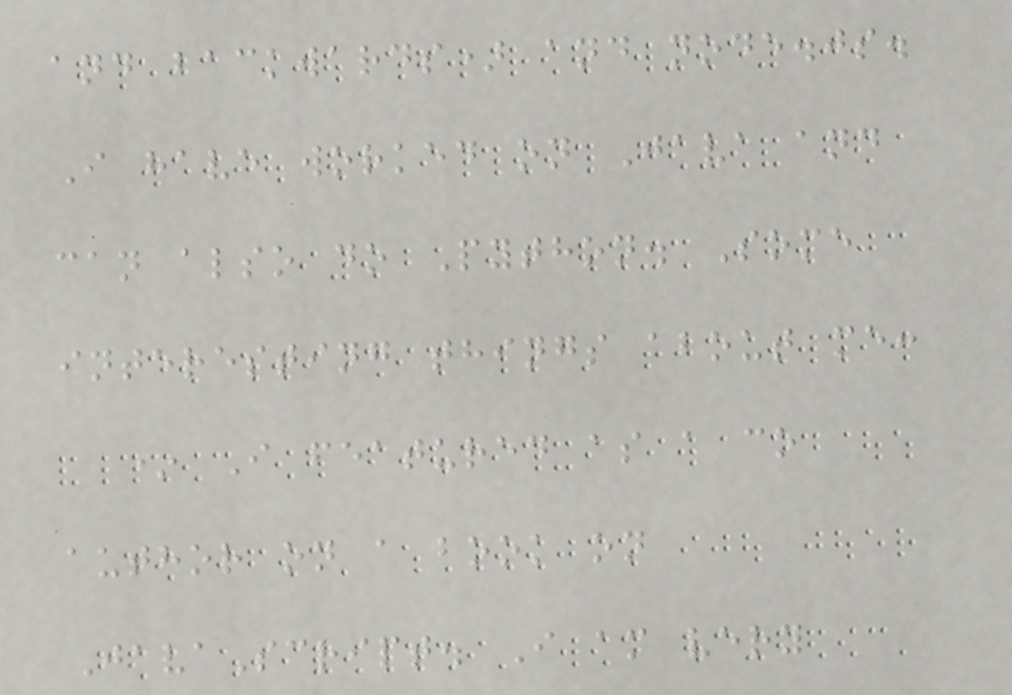and backwards) and node.js.
I have worked on Java and
can also do Python. Some
interesting things about me:
* I featured as a co
author on a book on
JavaScript. I am very
